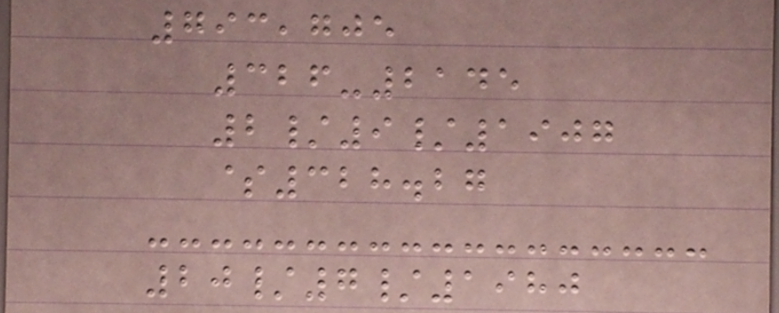793,705
326-2145
2/9/1907
$328.27
20/7/1980
